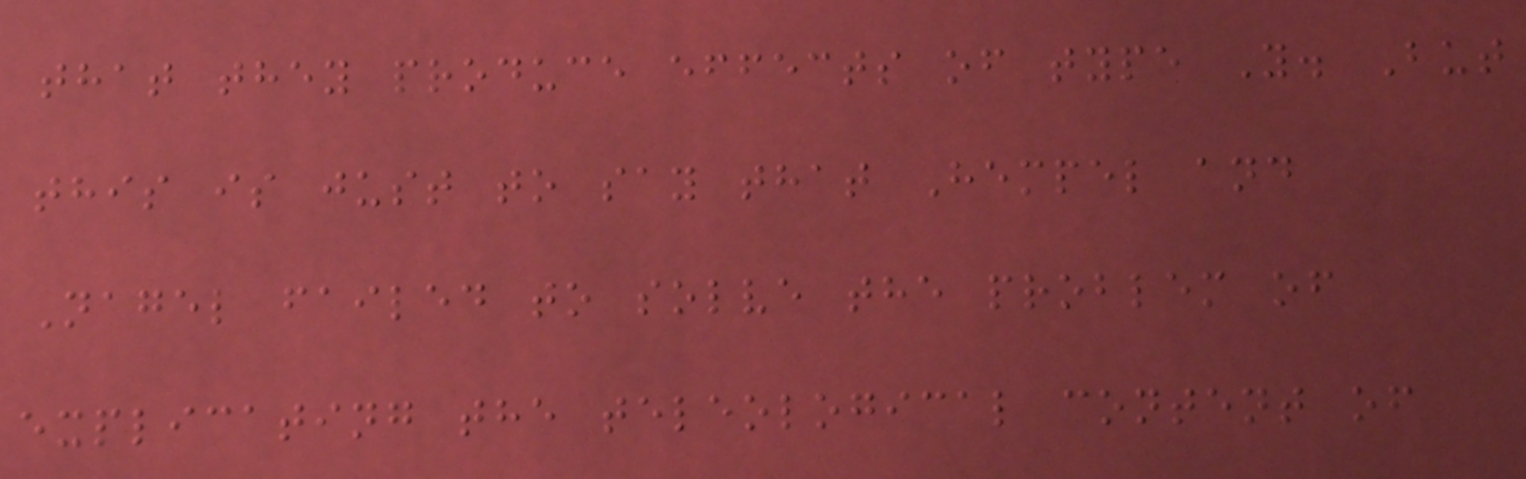that they produce effects of type Y. But
this is just to say that Hempel and
Nagel failed to solve the problem of
explicating the teleological content of
